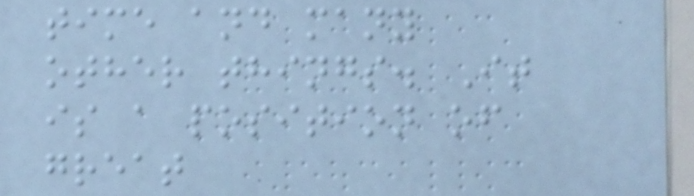time and many
other things. It
is a position of
great
